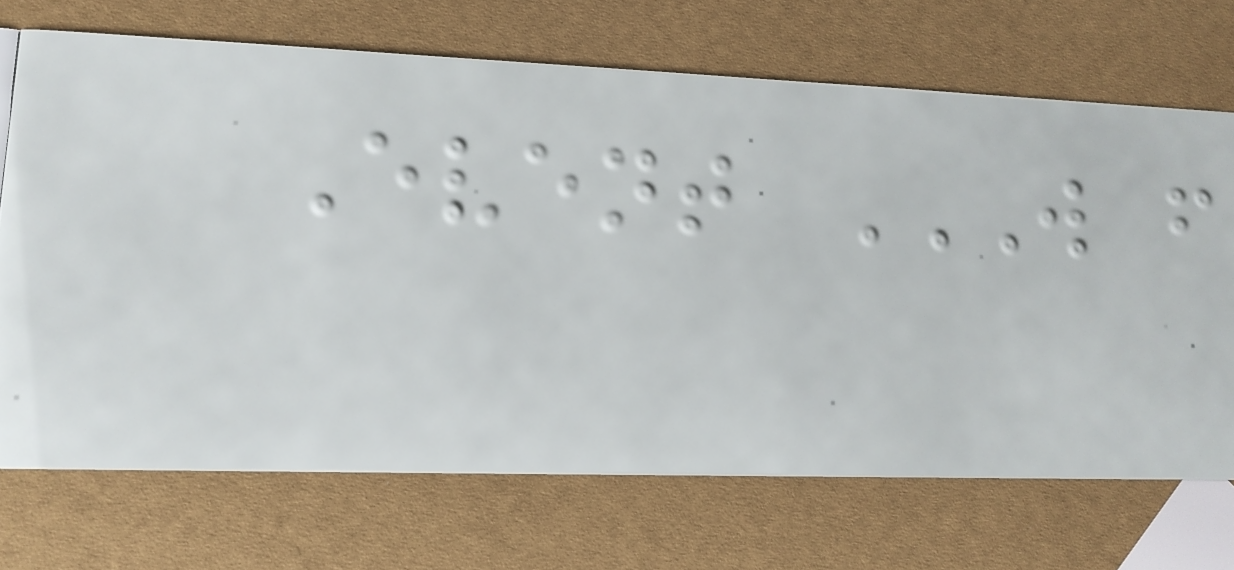Event W F
